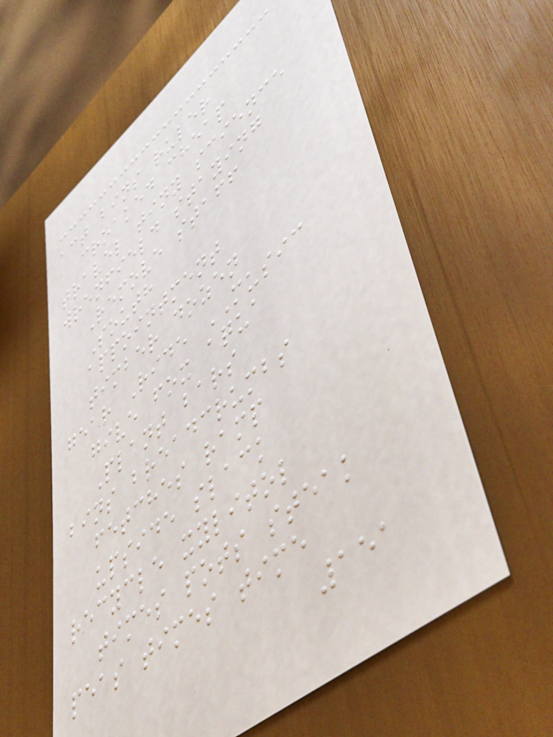act bins ruler
croaked cheap
travel tiny science
wrenfield staying
Remove staff
South
appointment
timber dozen
gear Ride MUSIC
give fox aqua
Plant bars
bins breadcrumbs
fetches ramp
upside slack
recycle xylitol
times pots steak
peas times time
151
